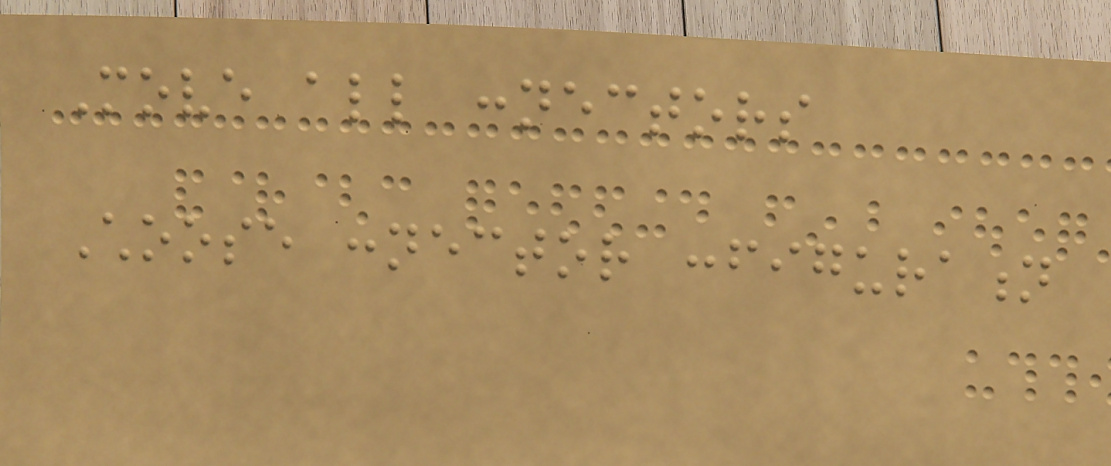Move all connectors
Choose connector configuration
